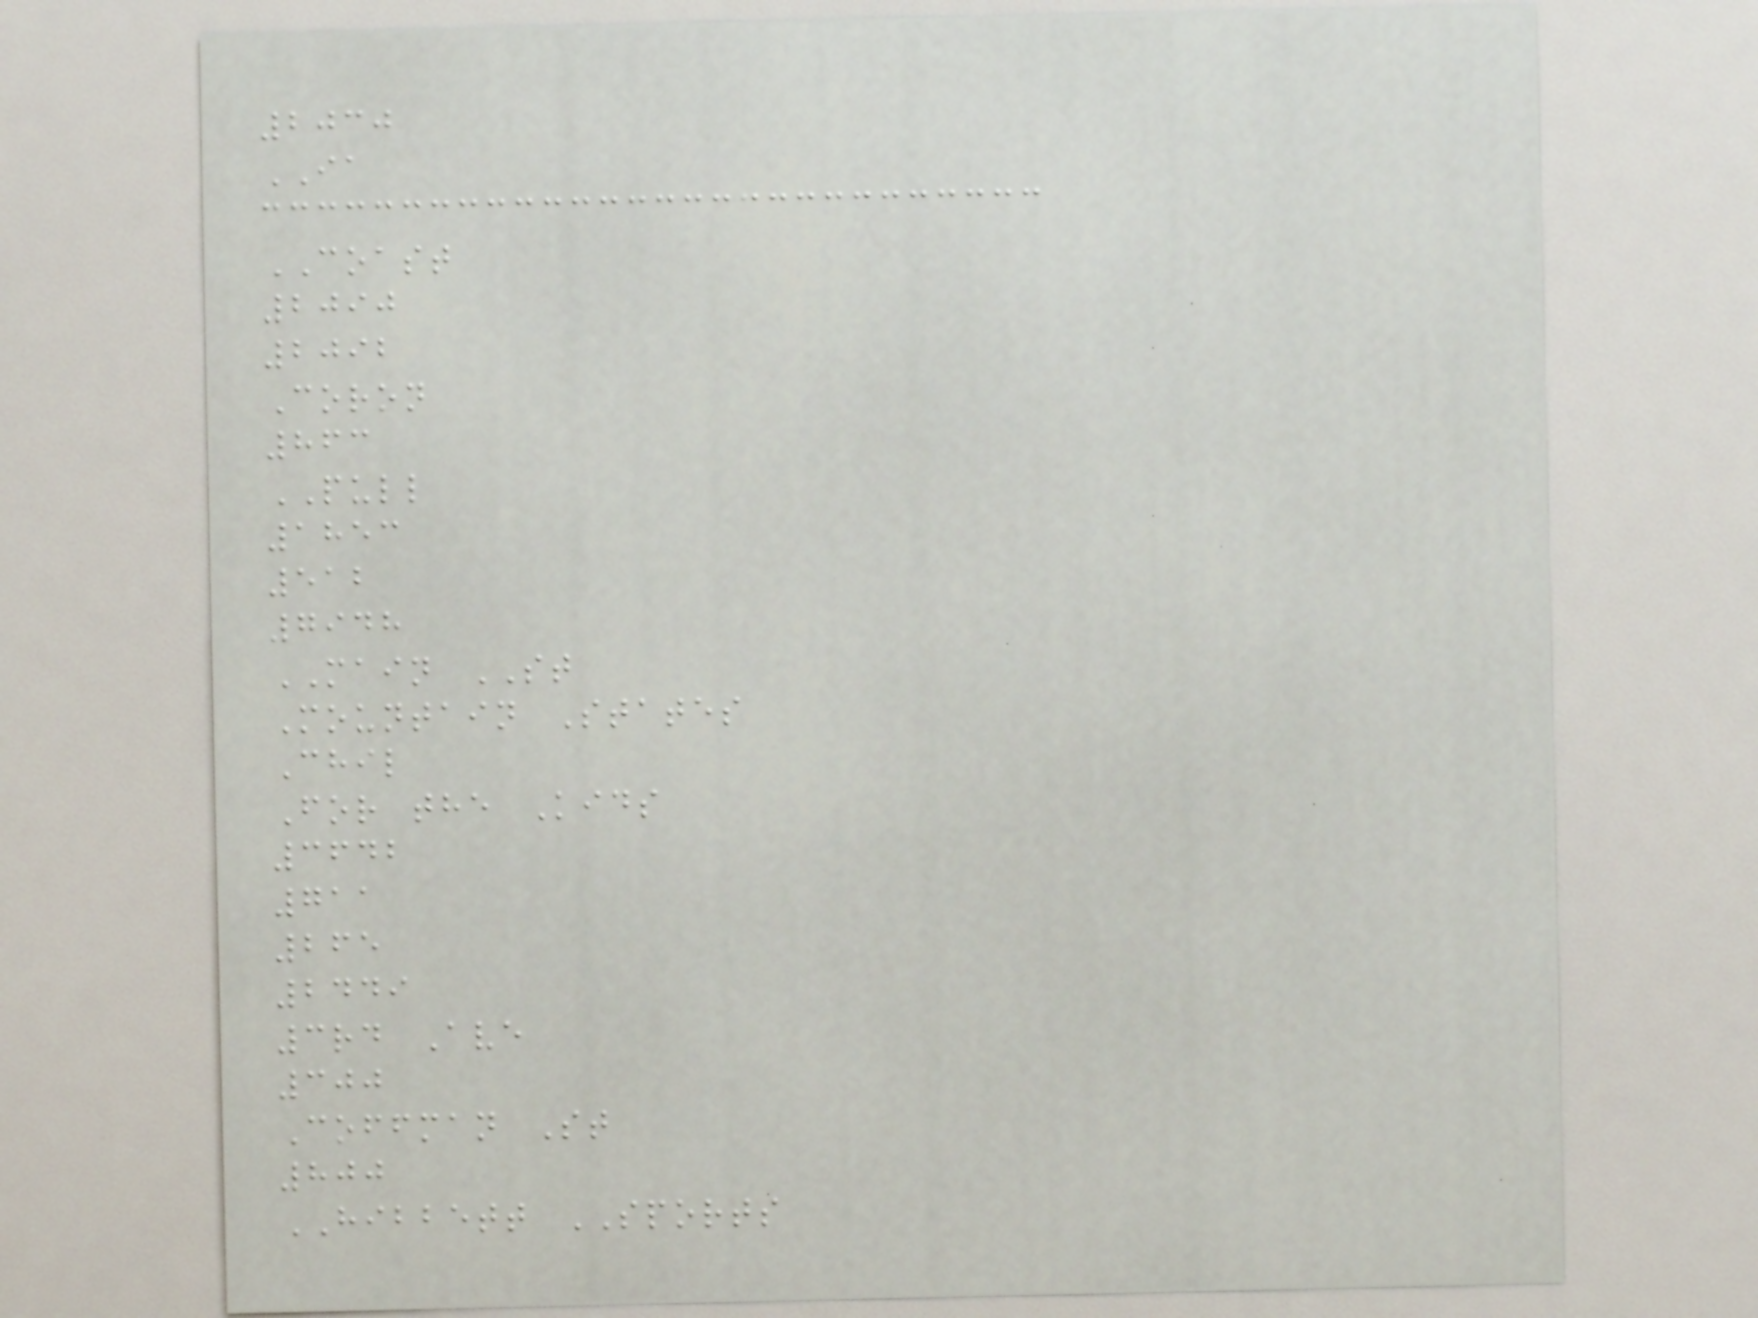2030
IA
COAST
2090
2092
Coron
863
PULL
1853
512
7948
MAIN ST
Mountain States
Chil
For the Kids
3642
711
265
2449
3rd Ave
300
Coffman St
800
HIBBETT SPORTS
